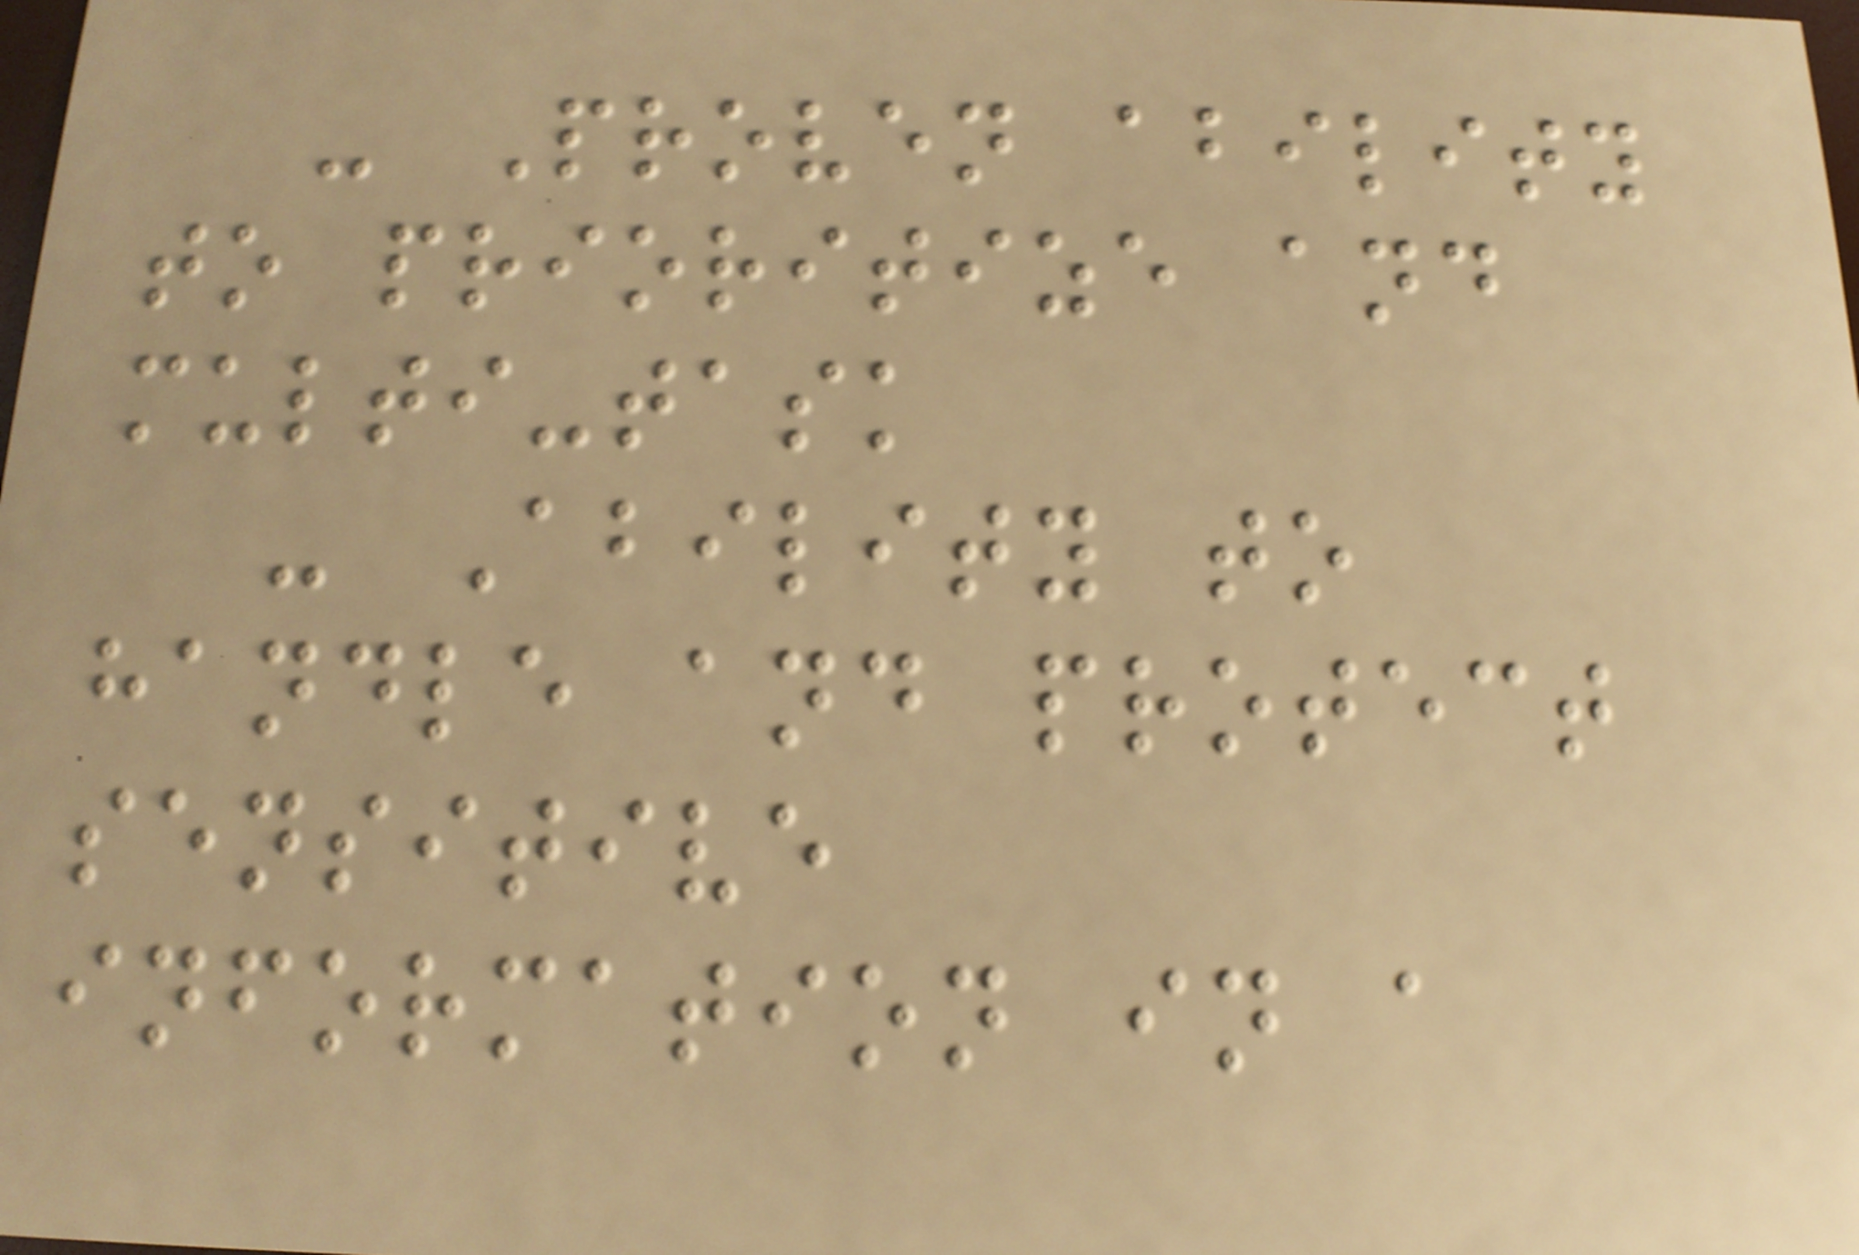- Proven ability
to prioritize and
multi-task
- Ability to
handle and protect
sensitive
information in a
